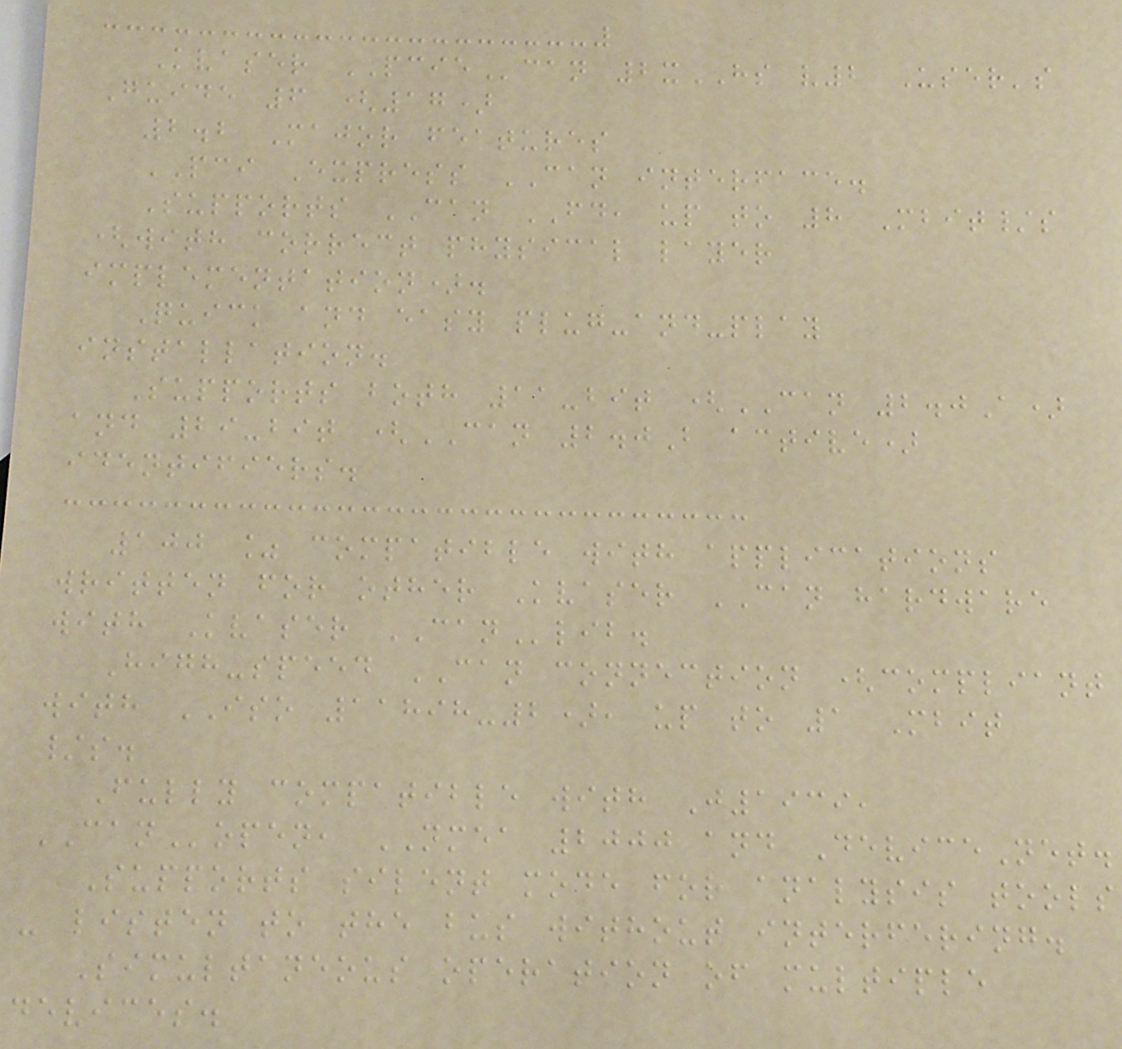Kvaser PCIEcan 2xHS v2 User's
Guide 6 (17)
2.2 Major features
PCI Express CAN interface.
Supports CAN FD, up to 8 Mbit/s
(with correct physical layer
implementation).
Quick and easy plug-and-play
installation.
Supports both 11-bit (CAN 2.0A)
and 29-bit (CAN 2.0B active)
identifiers.
100 % compatible with applications
written for other Kvaser CAN hardware
with Kvaser CANlib.
High-speed CAN connection (compliant
with ISO 11898-2), up to 1 Mbit
/s.
Fully compatible with J1939,
CANopen, NMEA 2000 and DeviceNet.
Supports silent mode for analysis tools
- listen to the bus without interfering.
Simultaneous operation of multiple
devices.
